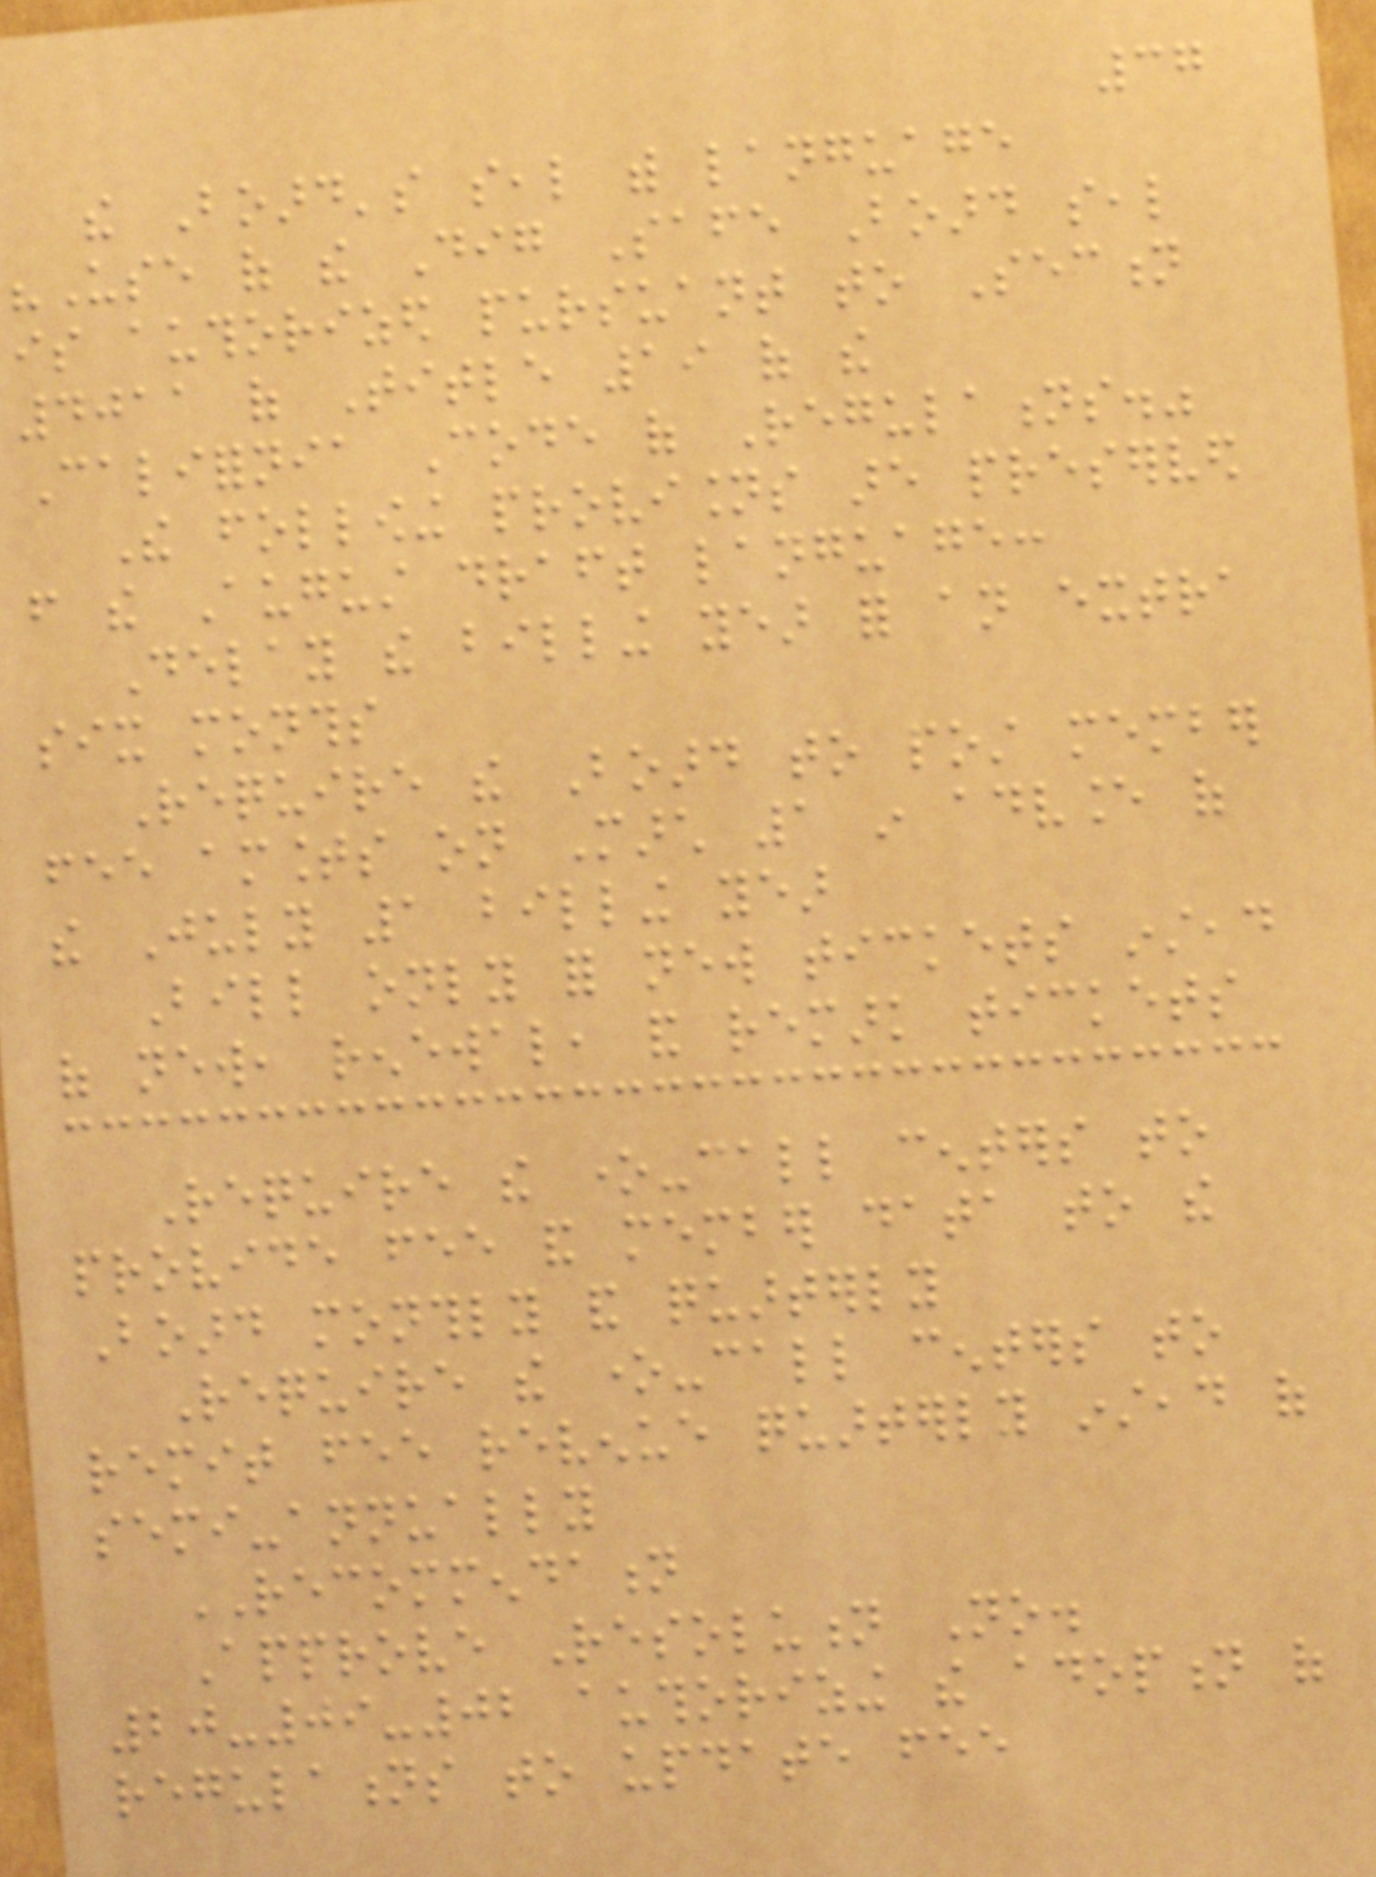37
the Board's seal with language
"Use of the Dig Safe Board seal
is authorized pursuant to Section
4011 of Title 19 of the
California Code of Regulations."
The following provisions are preserved
from the August draft language:
Delay the billing year for an extra
six months
Require the Board to post member
fee amounts on March 1 in advance of
the July 1 billing year
Bill only for new tickets instead
of new, renewal, and remark tickets
Require the one-call centers to
provide fee and member data to the
Board monthly and quarterly
Require the one-call centers to
remit fee revenue quarterly instead of
semi-annually
RECOMMENDATION
Approve Resolution No.
20-09-02 authorizing the adoption of
regulations to update fee
